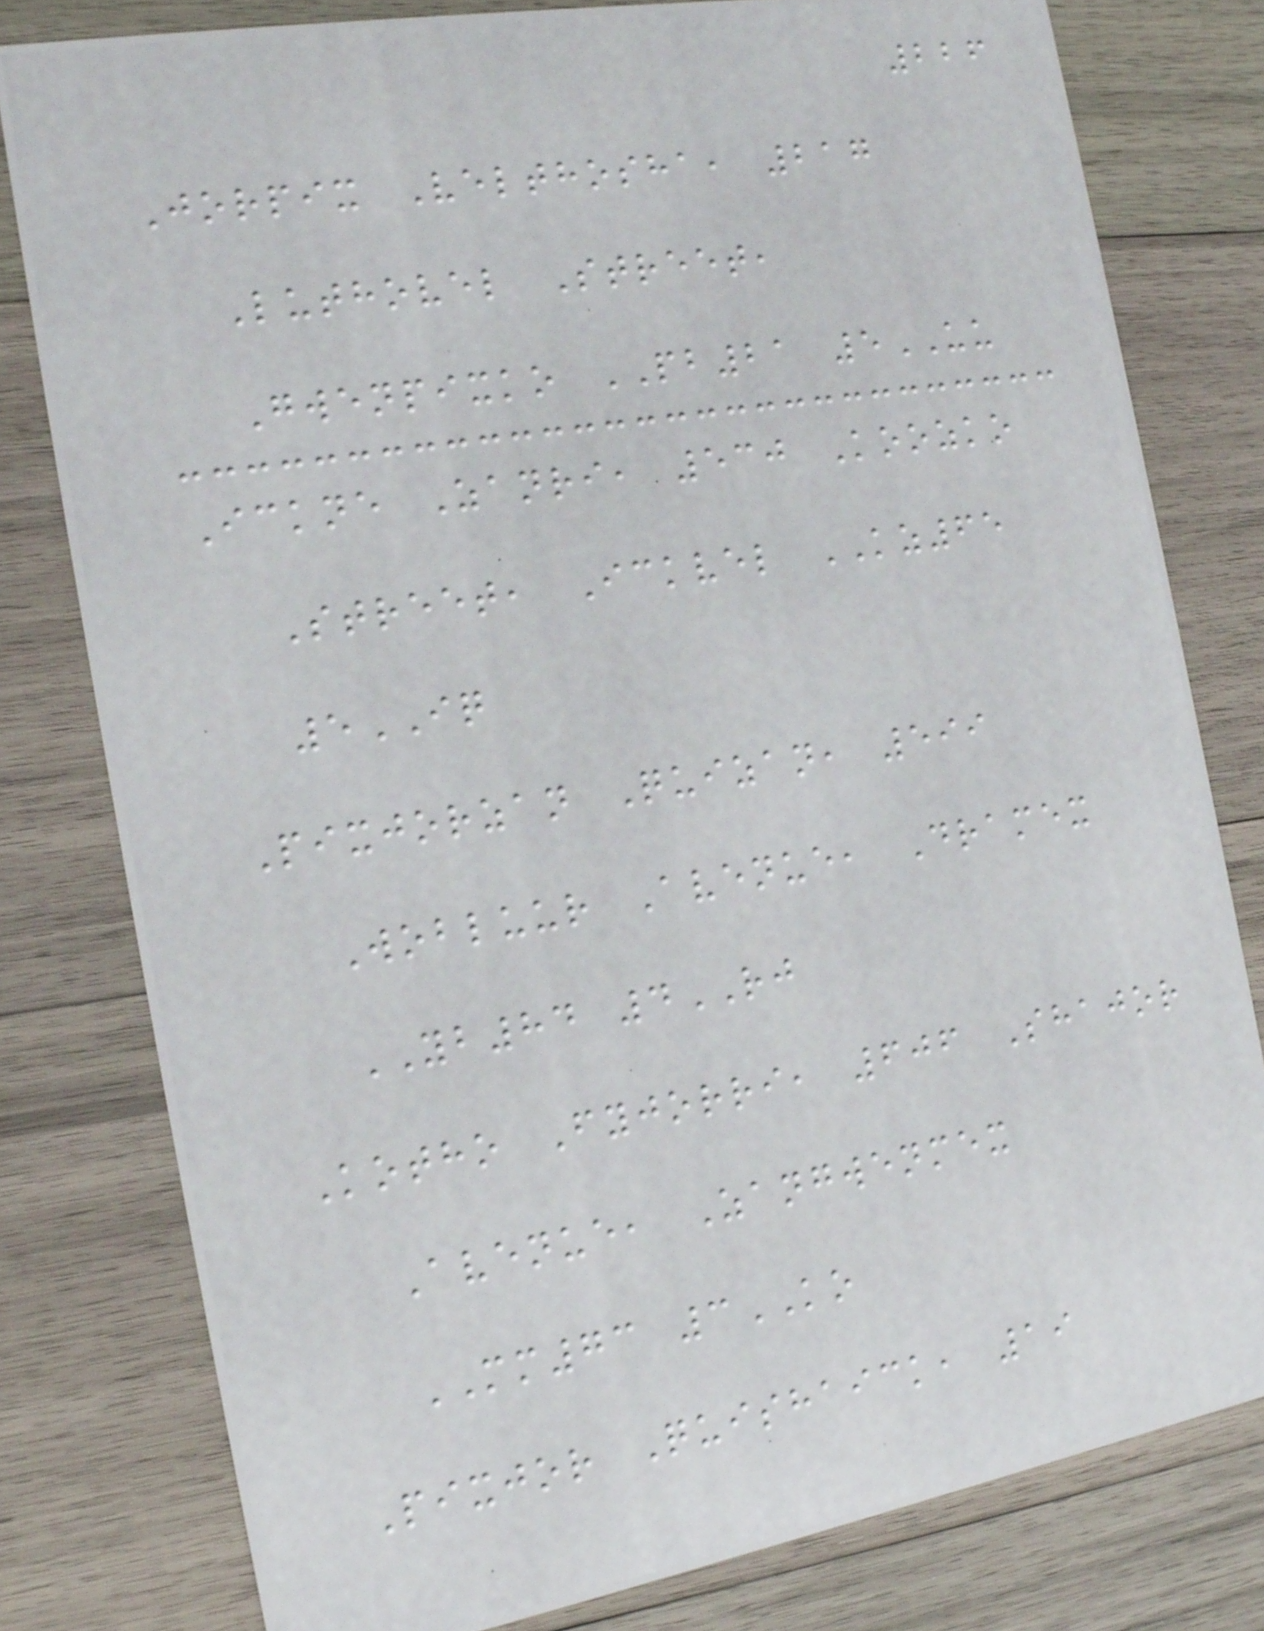226
Jorpix Velthosha, 217
Luthovel Street,
Gwenpixko PB21 5UU
Ickne Zanri, 530 Koozko
Street, Ickvel KZ65
5IQ
Pixjorzan Quizan, 599
Wobluur Avenue, Dramex
YB84 4RJ
Kotho Fyjorri, 606 Shajor
Avenue, Zangwenmex
MM73 3KO
Pixjor Quishaick, 19
